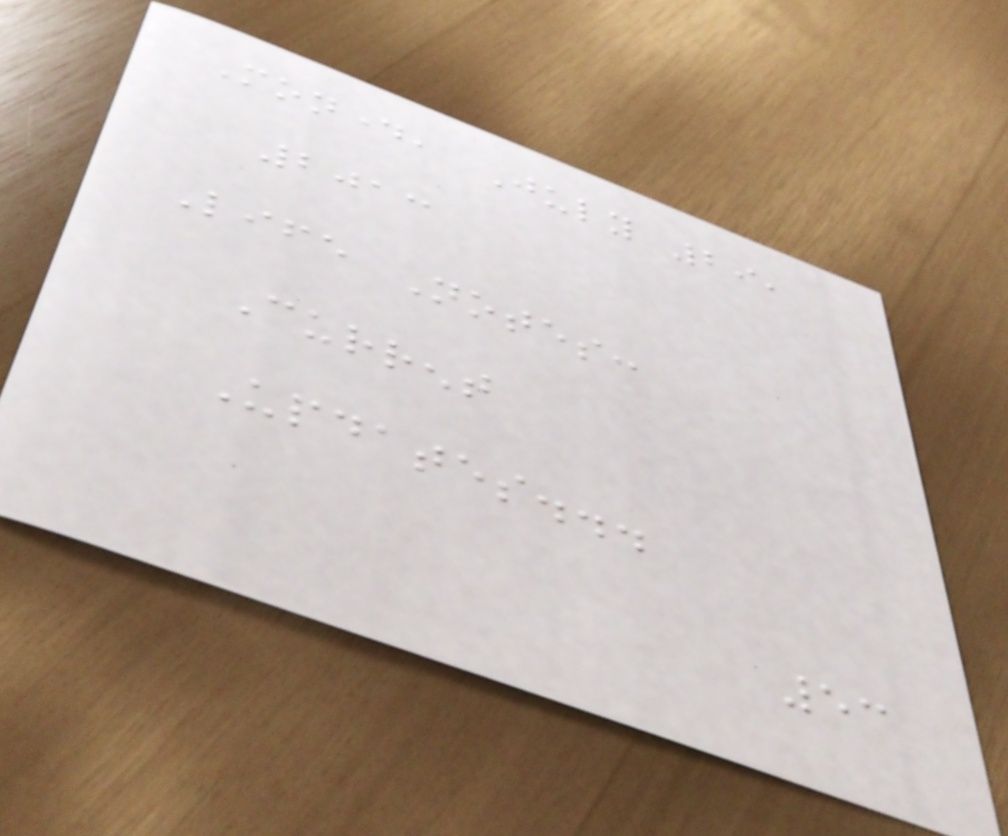Monday, July 29,
2013
Life Notes:
Current
Updates...
53
